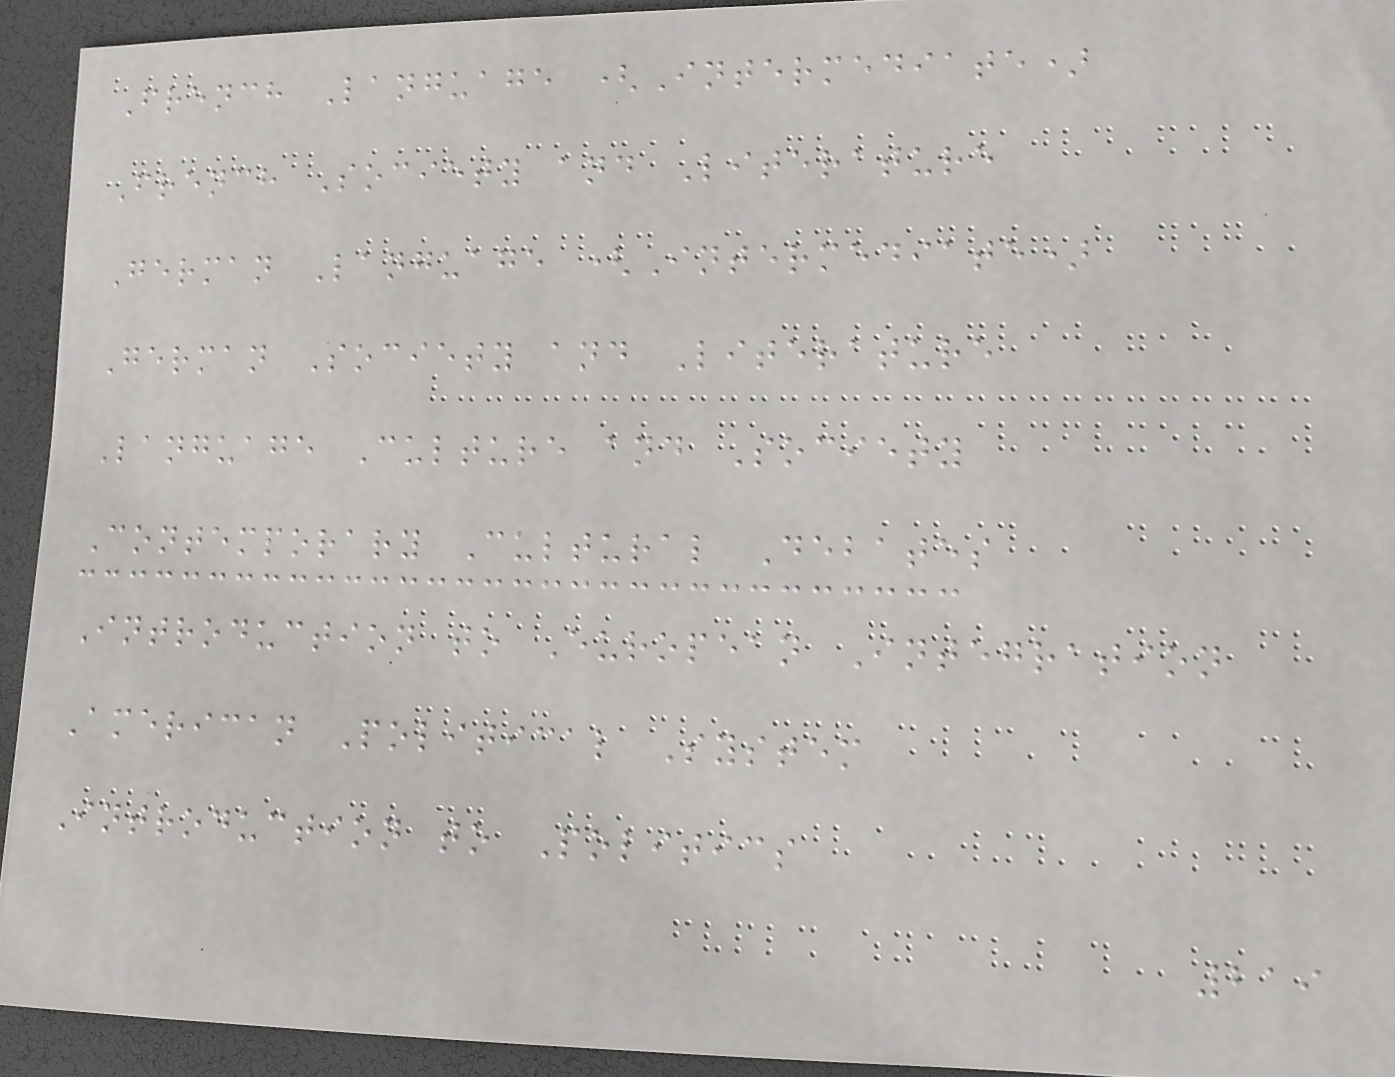French Language (Intermediate)
French Society and Literature
German Language (Intermediate)
German Society and Literature
Language Culture and Society
Contemporary Cultural Debates
Introduction to European Integration
American Political System
Introduction to Politics
219
